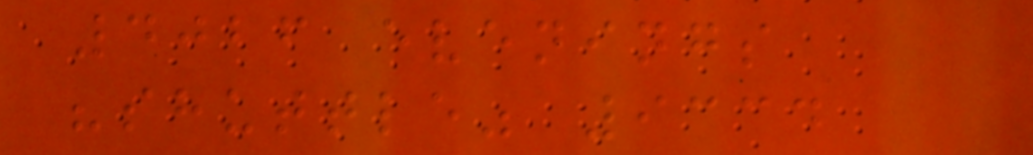4026 evenings
"shuttle" 9334
